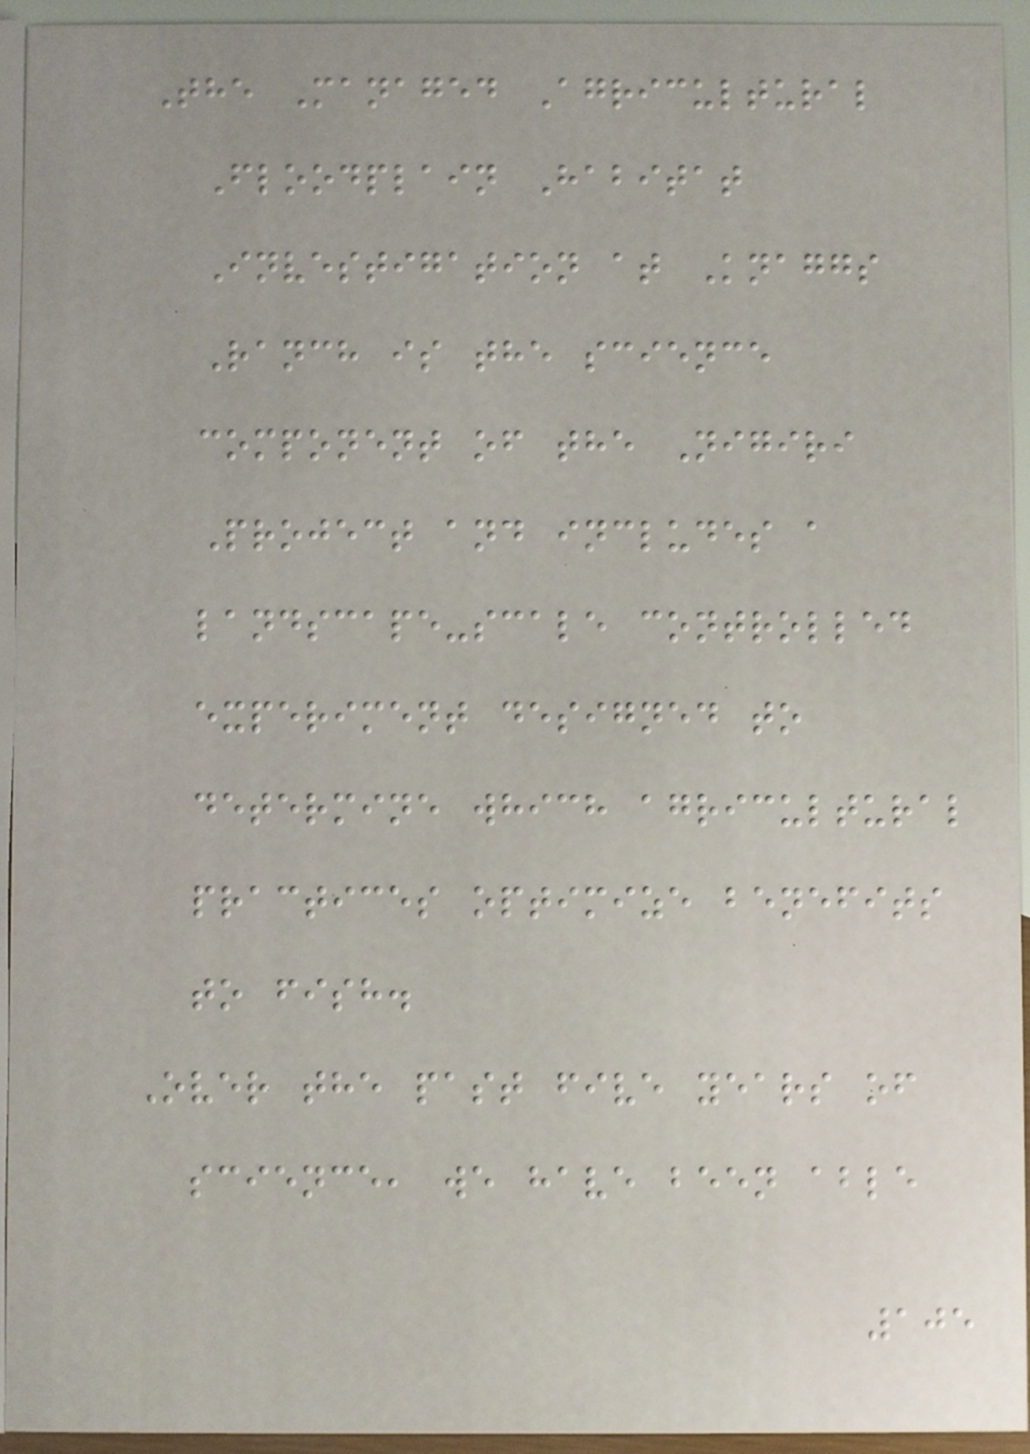The Managed Agricultural
Floodplain Habitat
Investigation at Knaggs
Ranch is the science
component of the Nigiri
Project and includes a
landscape-scale controlled
experiment designed to
determine which agricultural
practices optimize benefits
to fish.
Over the past five years of
science, we have been able
105
